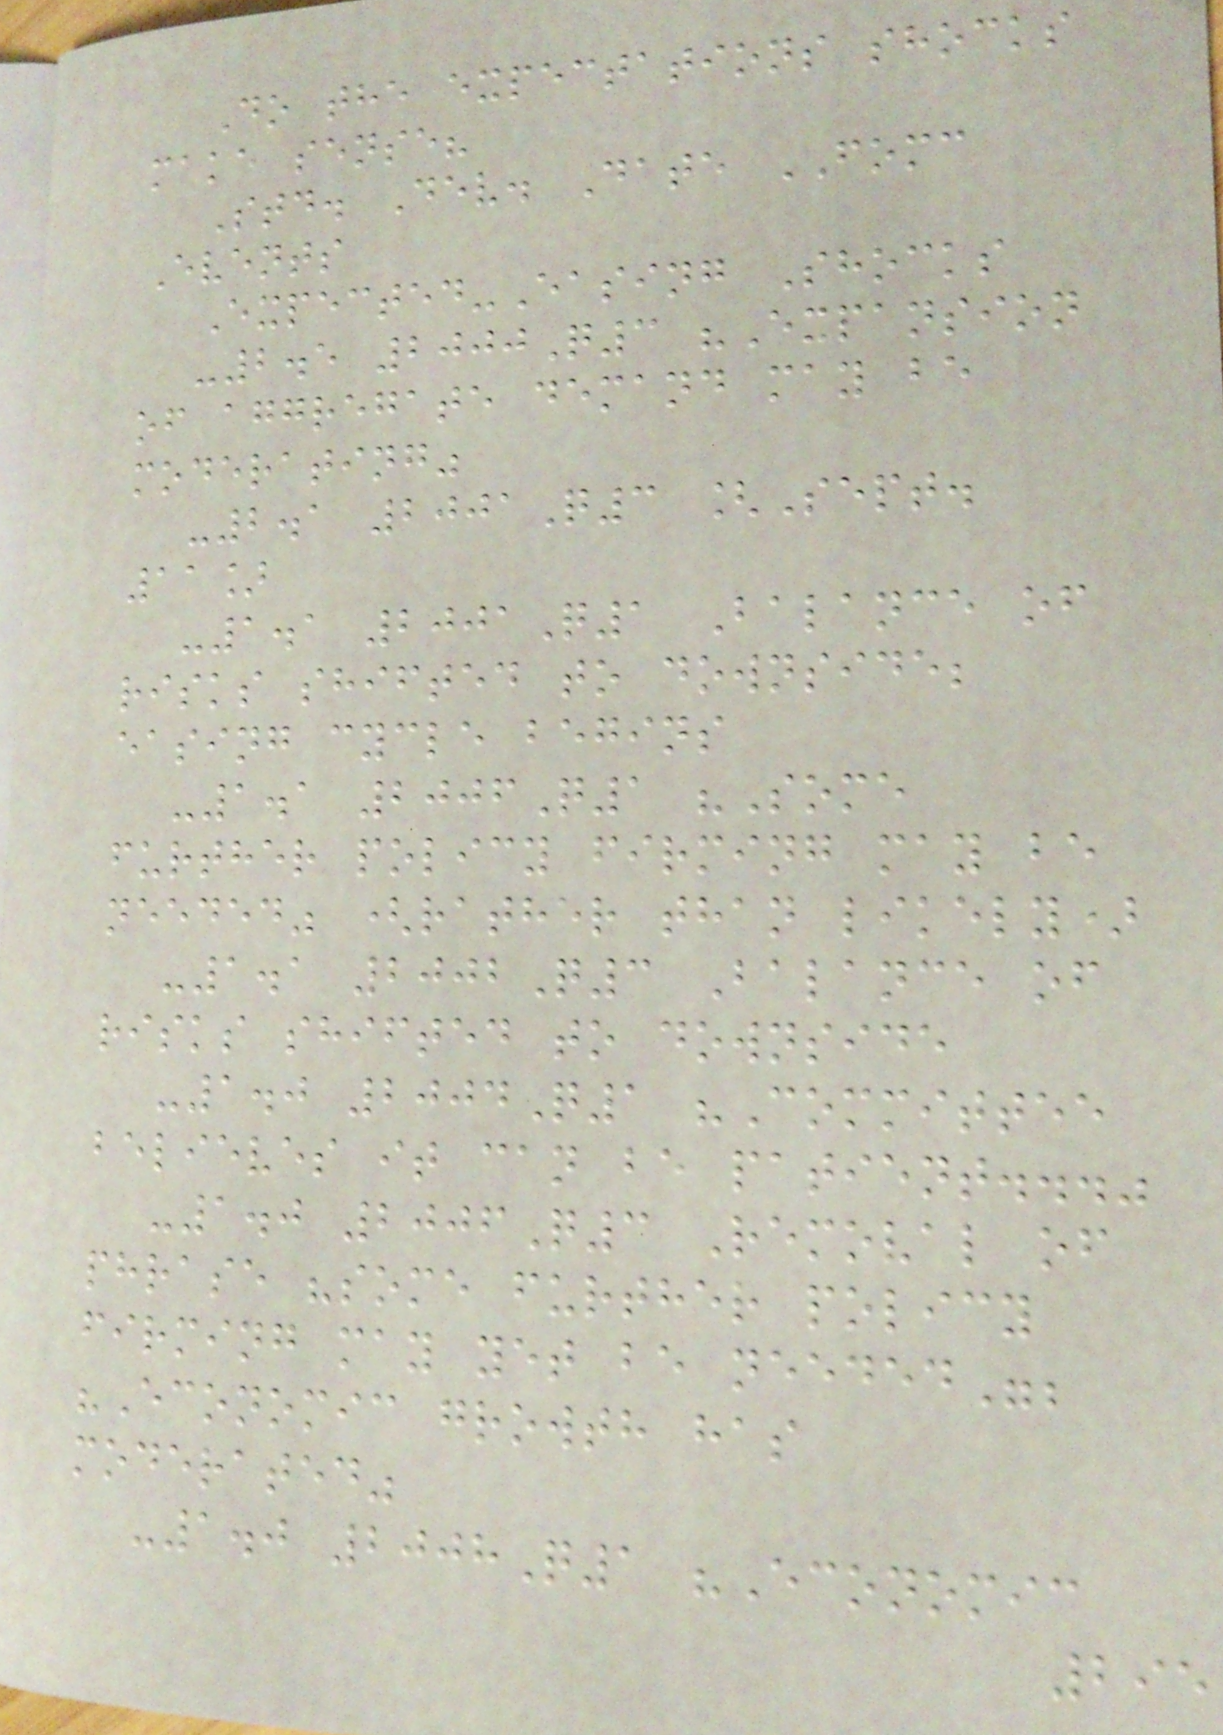Do the expectations shocks
make sense?
Std. Dev. Date FOMC
Events
Expected-Easing Shocks
-2.5 2000Q3 "Expansion
of aggregate demand may be
moderating"
-2.1 2001Q3 [Sept.
11]
-1.1 2001Q1 Balance of
risks shifted to downside;
easing cycle begins
-1.1 2006Q1 "Some
further policy firming may be
needed" (rather than likely)
-1.1 2002Q3 Balance of
risks shifted to downside
-1.0 2004Q1 "Committee
believes it can be patient..."
-1.0 2006Q3 Removal of
phrase "some further policy
firming may yet be needed";
"Economic growth has
moderated"
-1.0 2008Q1 "Economic
295
